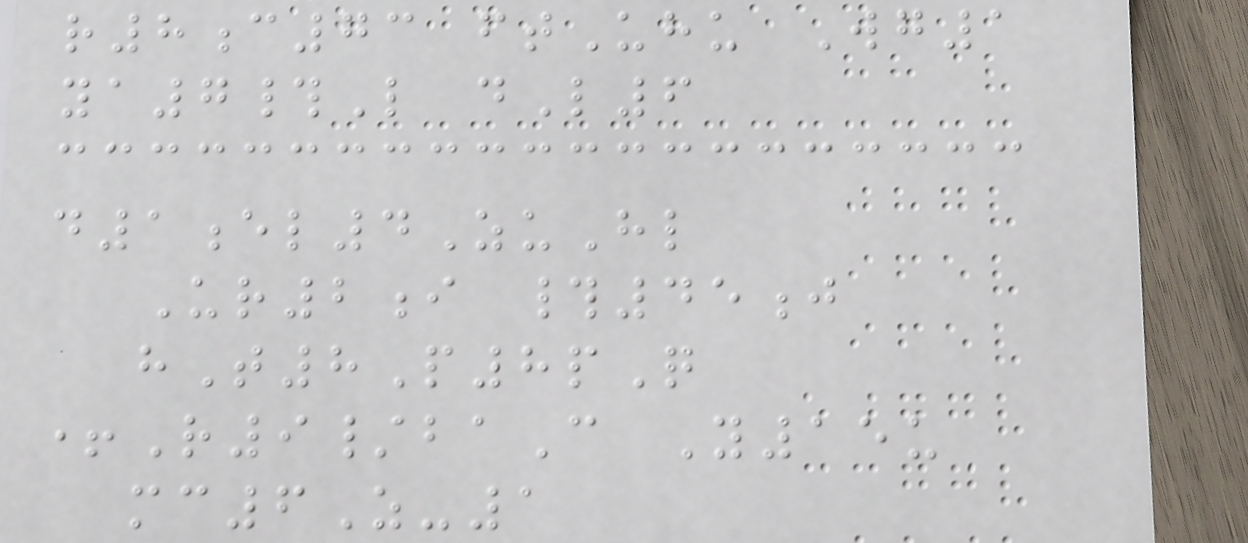r8c73 ftUhu Wg1
ya7#L dL6
d1el4ZuHl
Ur2i #45j
hT8P8pQ
+R9/baC Y15u
mc6Z-1
